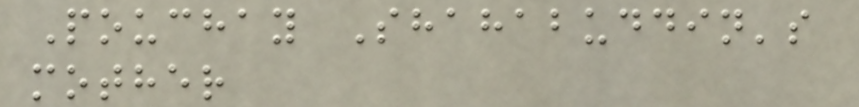Pouchay Shahabuddin's
mother
